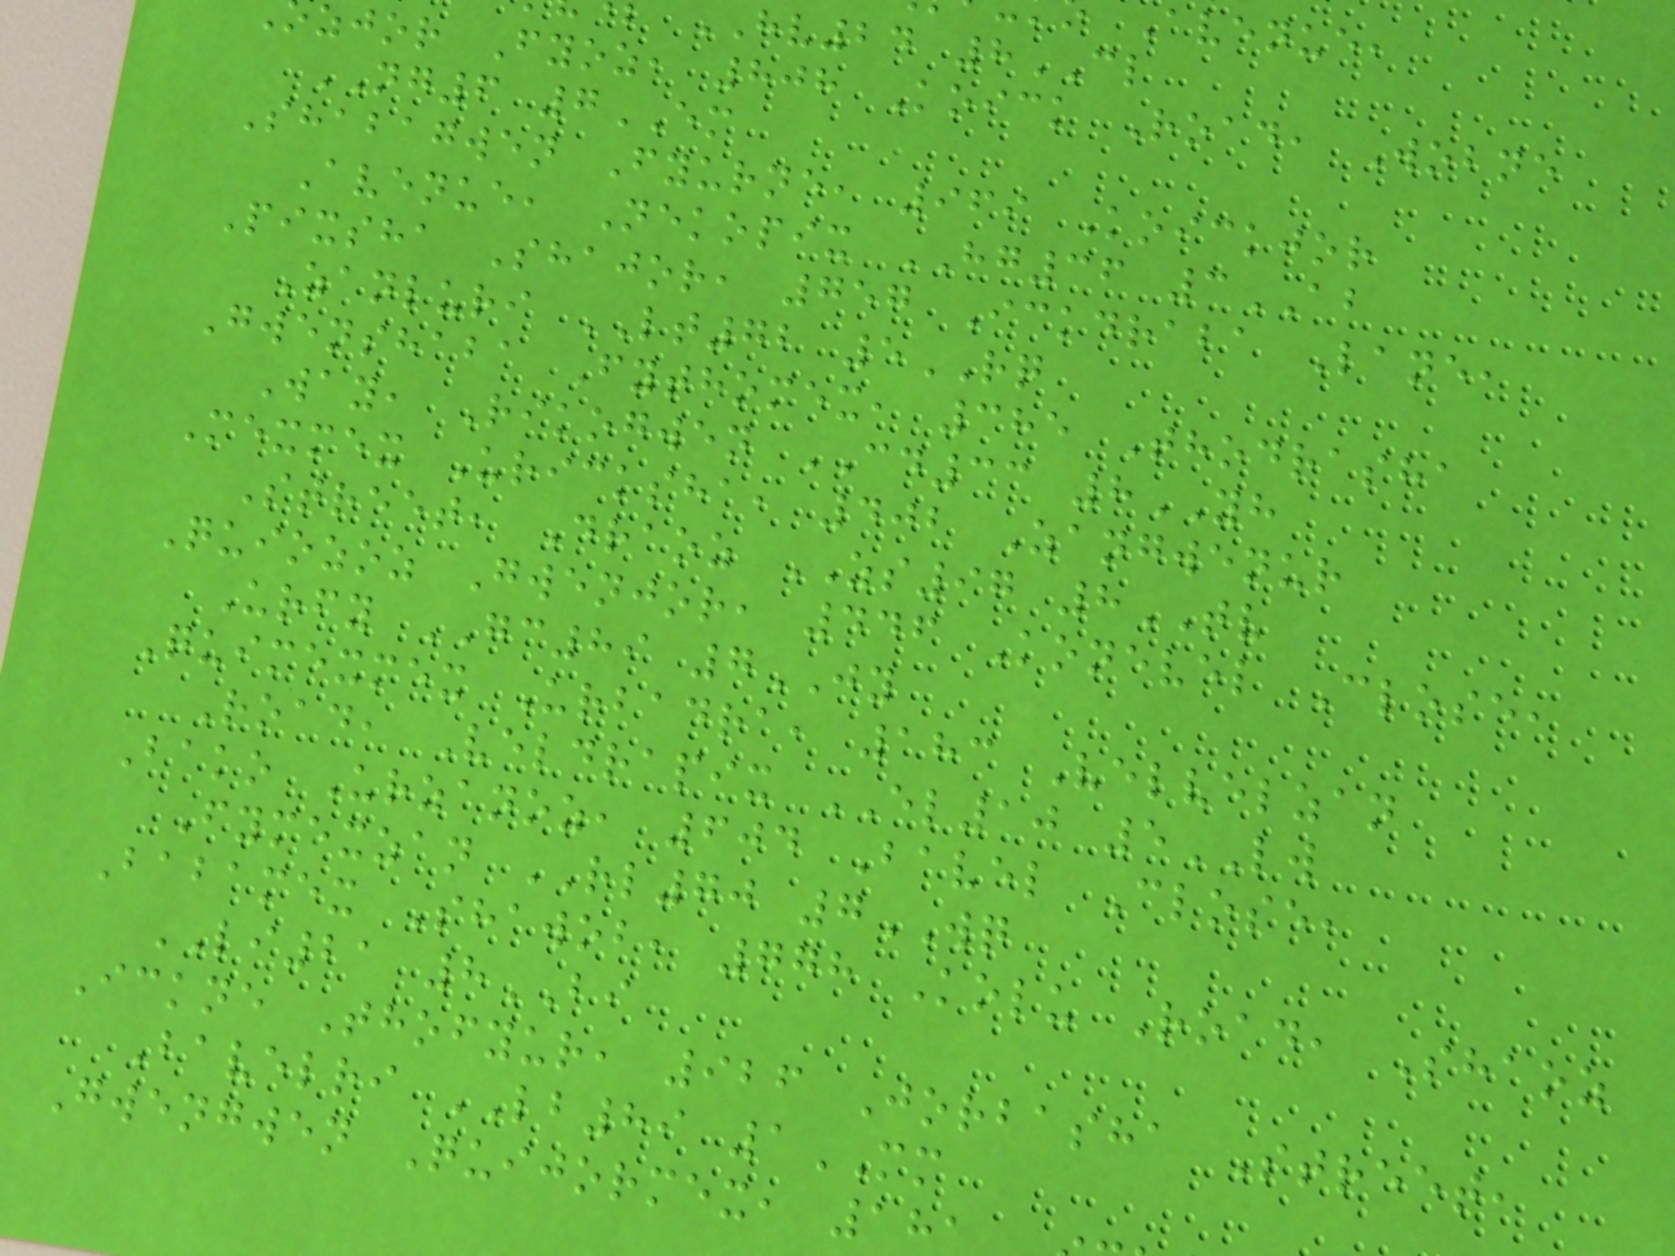hv24 8CL
zjor Fyoz, 808 Koick Road, Wobne
NG6 7EM
Shabagwen Fyurne, 969 Koickjor
Avenue, Nekopix HG36 3AB
Pixsha Shajor, 757 Ickdraba Lane,
Zanluri LT72 5RQ
Gwenshaba Fythomex, 385 Thodrasha
Way, Rikogwen CD33 8YH
Mexmex Uricksha, 402 Zangwenur
Street, Draoz ZS97 8TV
Quiozoz Gwenjor, 446 Konevel Close,
Urfy GC89 7JY
Quimexmex Urbadra, 183 Velvelzan
Road, Veldrapix EL10 5LW
Bako Urzanoz, 604 Bavel Close,
Fymexzan RL70 7WQ
Babamex Shawob, 778 Kolu Road, Shaoz
LI21 8BI
Ickne Thofyur, 926 Jorbasha Street,
Bavelri LB89 1MM
Gwengwen Quijormex, 18
